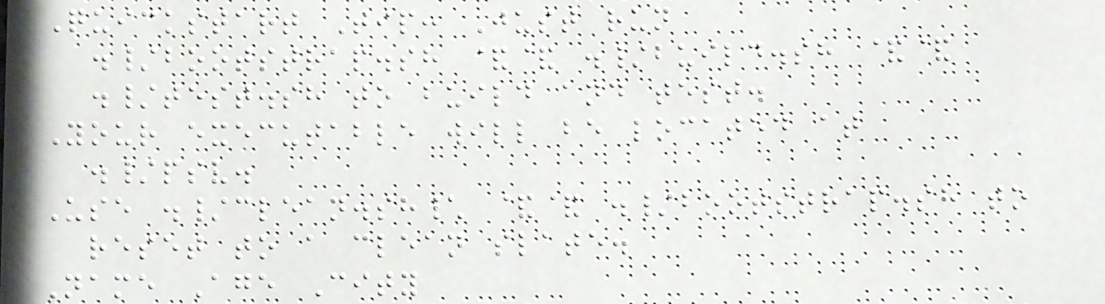Quickstart Tip: Just run
./bootstrap.sh && ./build.sh &&
./test.sh to build and test.
Your executable will be located at
./psv.
Use ./clean.sh\ && ./bootstrap.sh to
reset to a clean slate.
Name Age City
